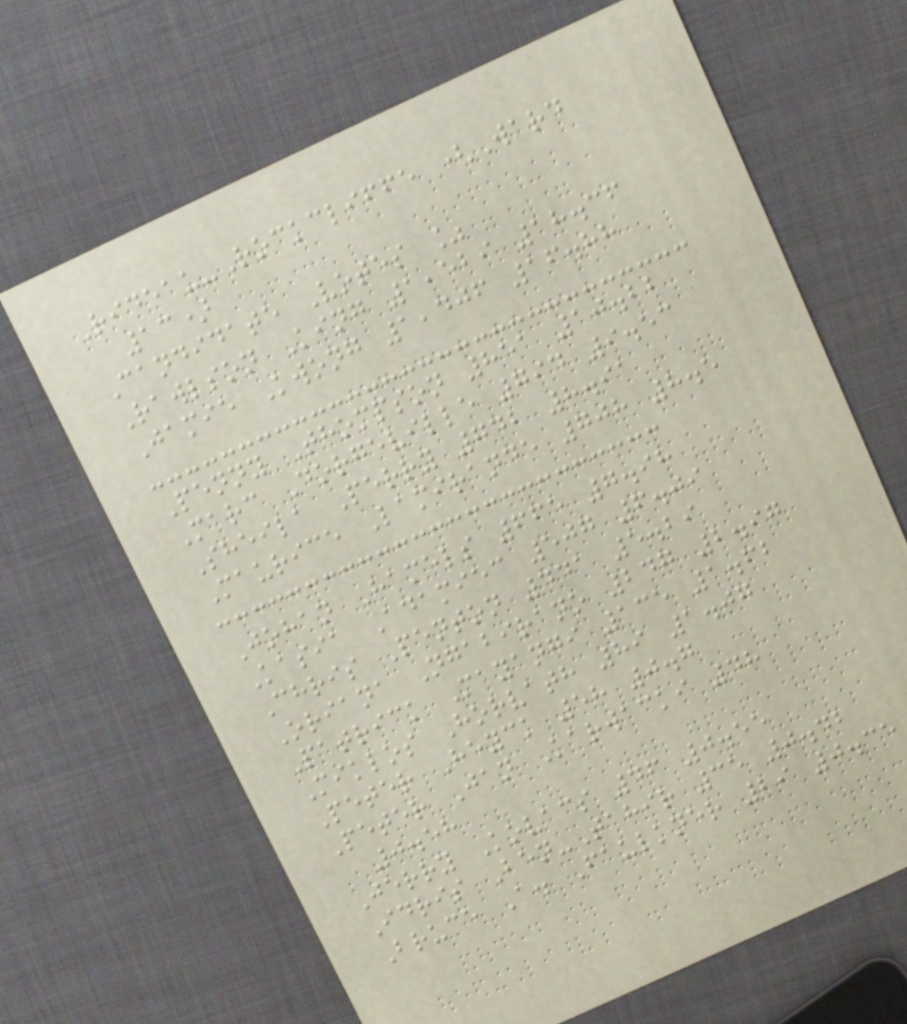Rideau-Rockcliffe (Ward
13)
Candidate Votes %
Rawlson King 1,529 18.36
Jamie Kwong 1,406 16.88
Penny Thompson 851 10.22
Marc Dorgeville 794 9.53
Sheila Perry 742 8.91
Maurice Lamirande 708 8.5
Johan Hamels 665 7.98
Kasia Adamiec 507 6.09
Chris Penton 441 5.29
Oriana Ngabirano 247 2.97
Patrick Mayangi 135 1.62
Miklos Horvath 89 1.07
Peter Heyck 58 0.7
Peter Jan Karwacki 48
0.58
Jerry Kovacs 46 0.55
Idris Ben-Tahir 35 0.42
Bruce A. Faulkner 29 0.35
